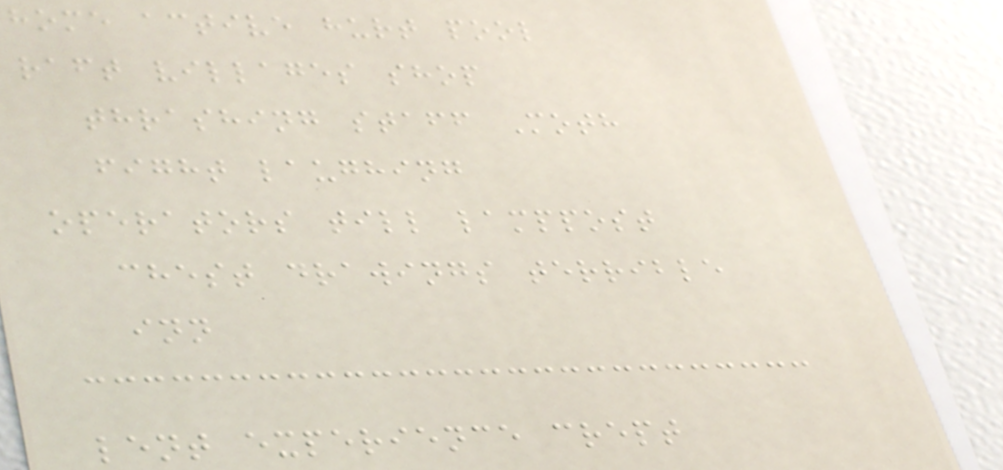home active hurt pool
raft villages shop
thrashing staff Moth
fight laughing
operators till lamppost
chest drawings terrible
inn
lent experience crept
